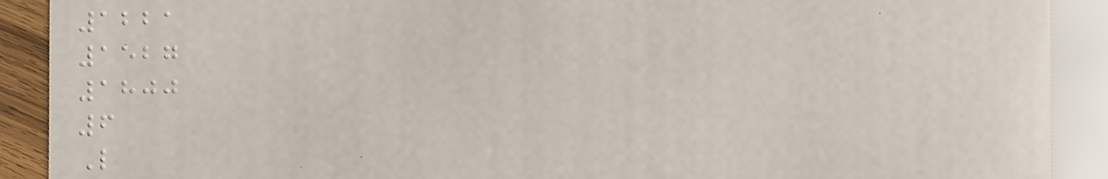1221
1527
1800
6
L
